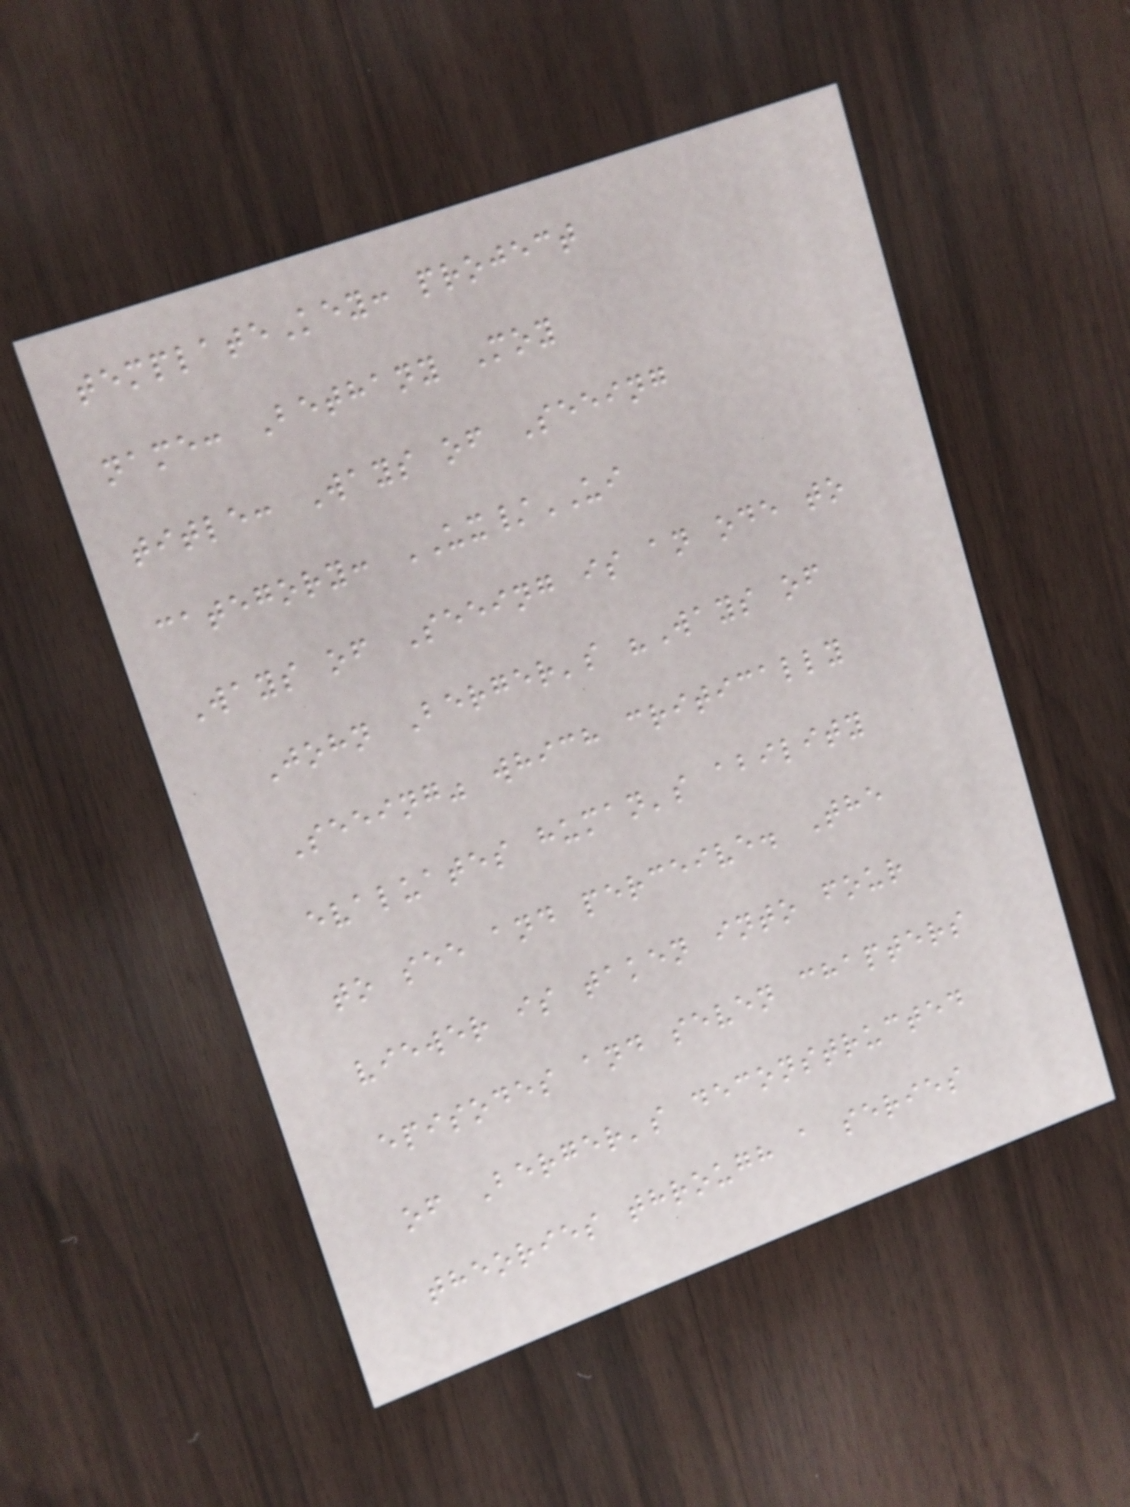templateKey: project
name: Bethany Moy
title: Ways of Seeing
category: UX/UI
Ways of Seeing is an ode to
John Berger's "Ways of
Seeing" which critically
evaluates human's ability
to see and perceive. The
viewer is taken into four
episodes and seven chapters
of Berger's deconstructed
theories through a series
